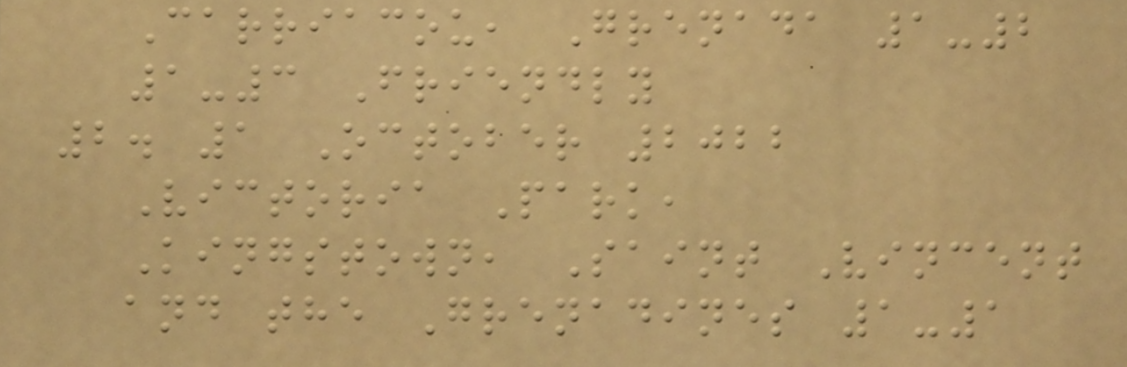Carriacou, Grenada 1-2
1-3 Friendly
2. 1 October 2022
Victoria Park,
Kingstown, Saint Vincent
and the Grenadines 1-1
